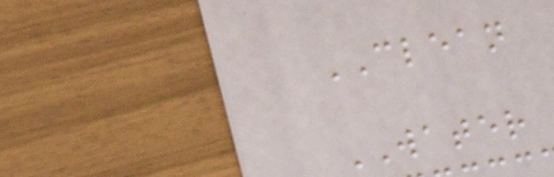CLEAN
WATER
